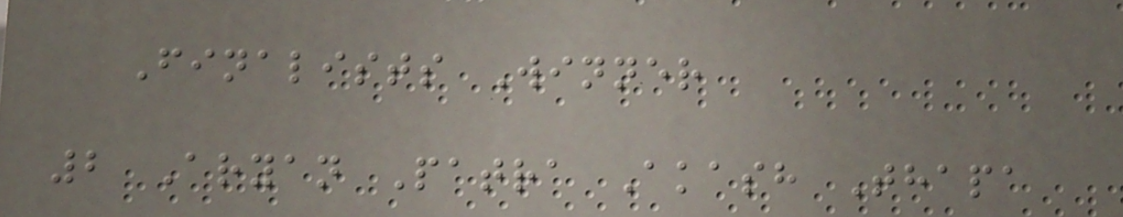Finalists Winner
2 Aryan Patra Akash Thapa
